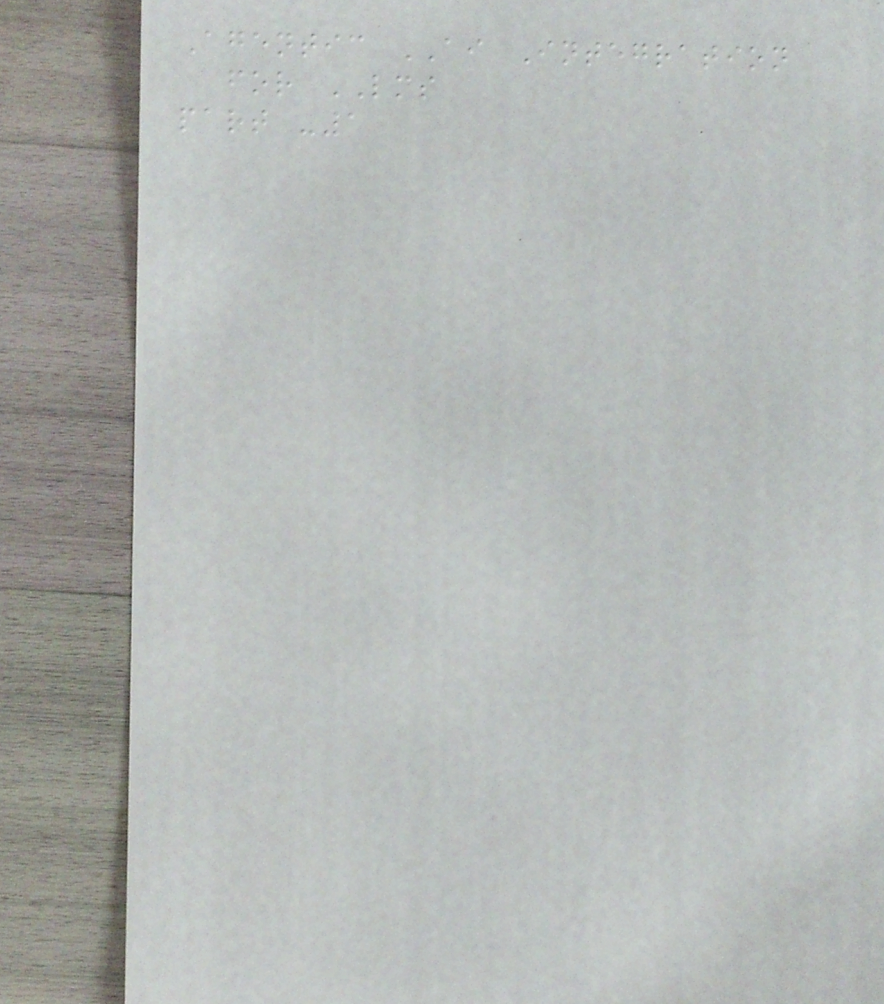Agentic AI Integration
for LMS
part -1
